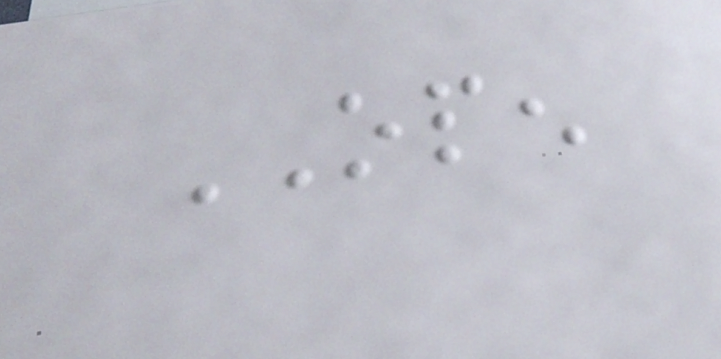OPEN
